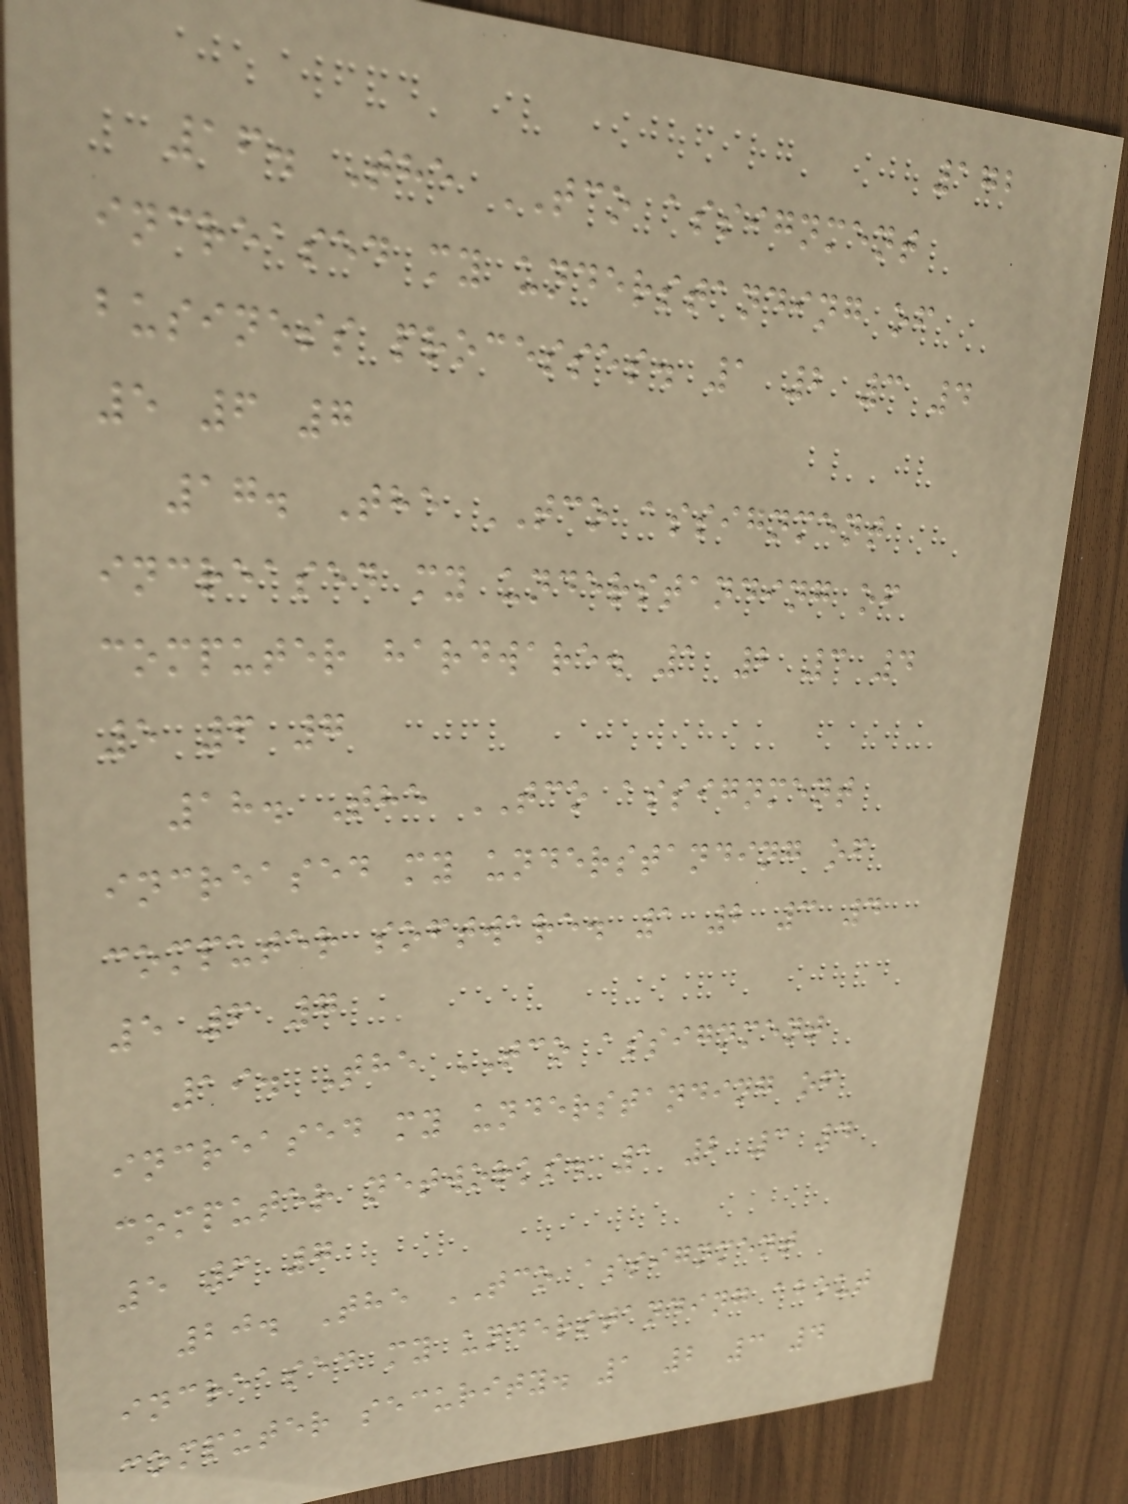172
16. The TCO assignment
increased my understanding of
business processes. 1 2 3 4
5 6 7
17. The TCO assignment
increased my understanding of
computer hardware. 1 2 3 4
5 6 7
18. The TCO assignment
increased my understanding of
computer software. 1 2 3 4
5 6 7
19. The TCO assignment
increased my understanding of
computer networks. 1 2 3 4
5 6 7
20. The TCO assignment
increased my understanding about
computer security. 1 2 3 4
